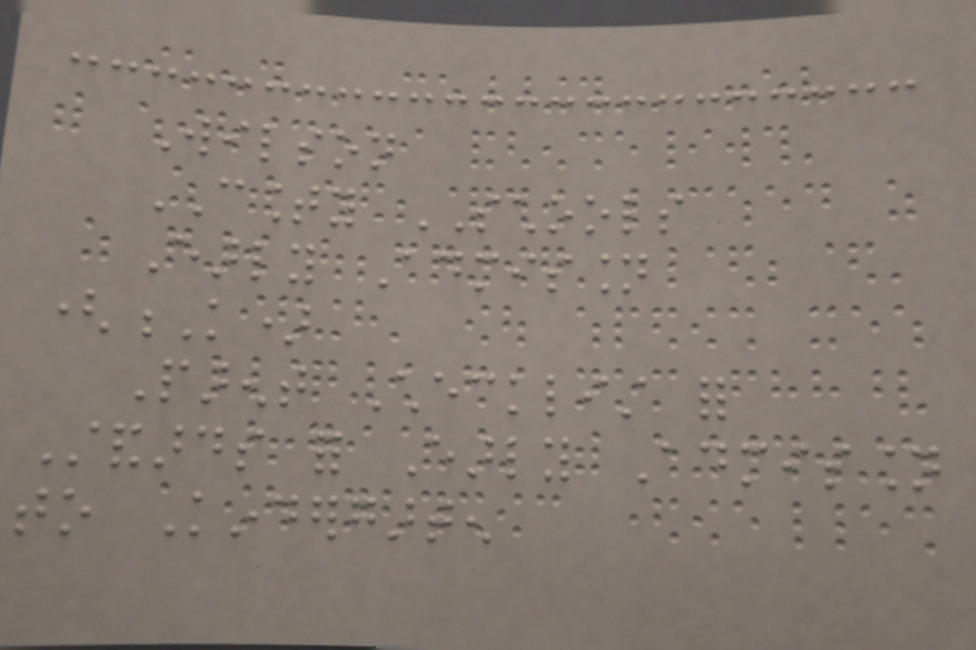Wilson
COUNTY SCHOOLS
Early Admission
(K)
Parent Checklist for
Standards for Early Admission
to Kindergarten
